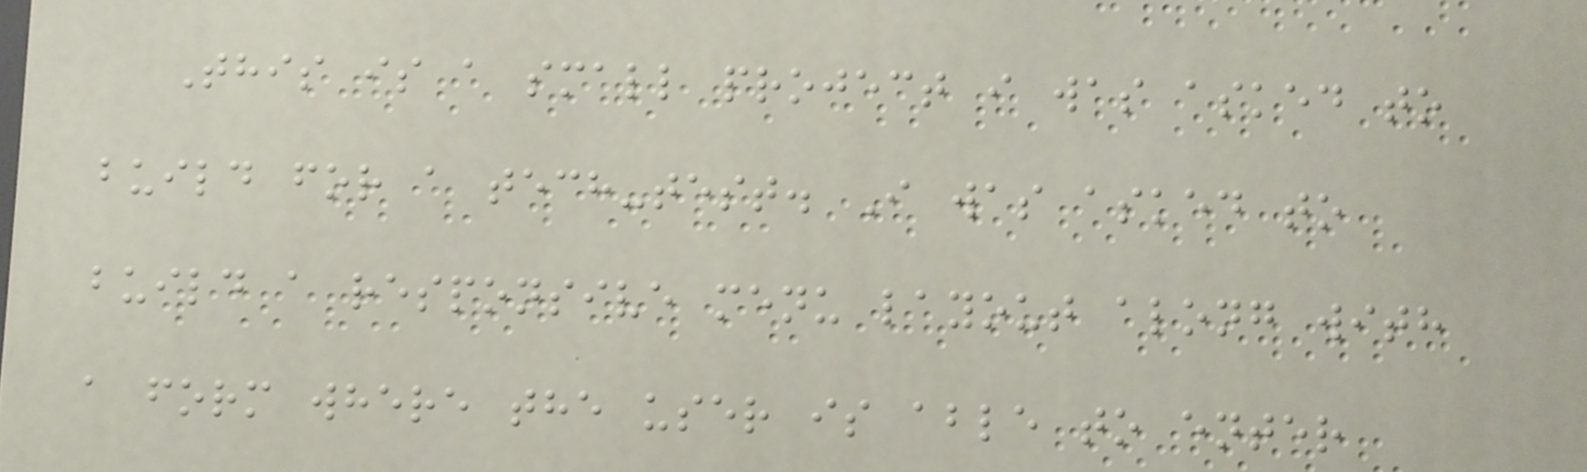This is a small project i was asked to
build for a tech-test. I was asked to
build a responsive menu layout along with
a form where the user is able to enter
